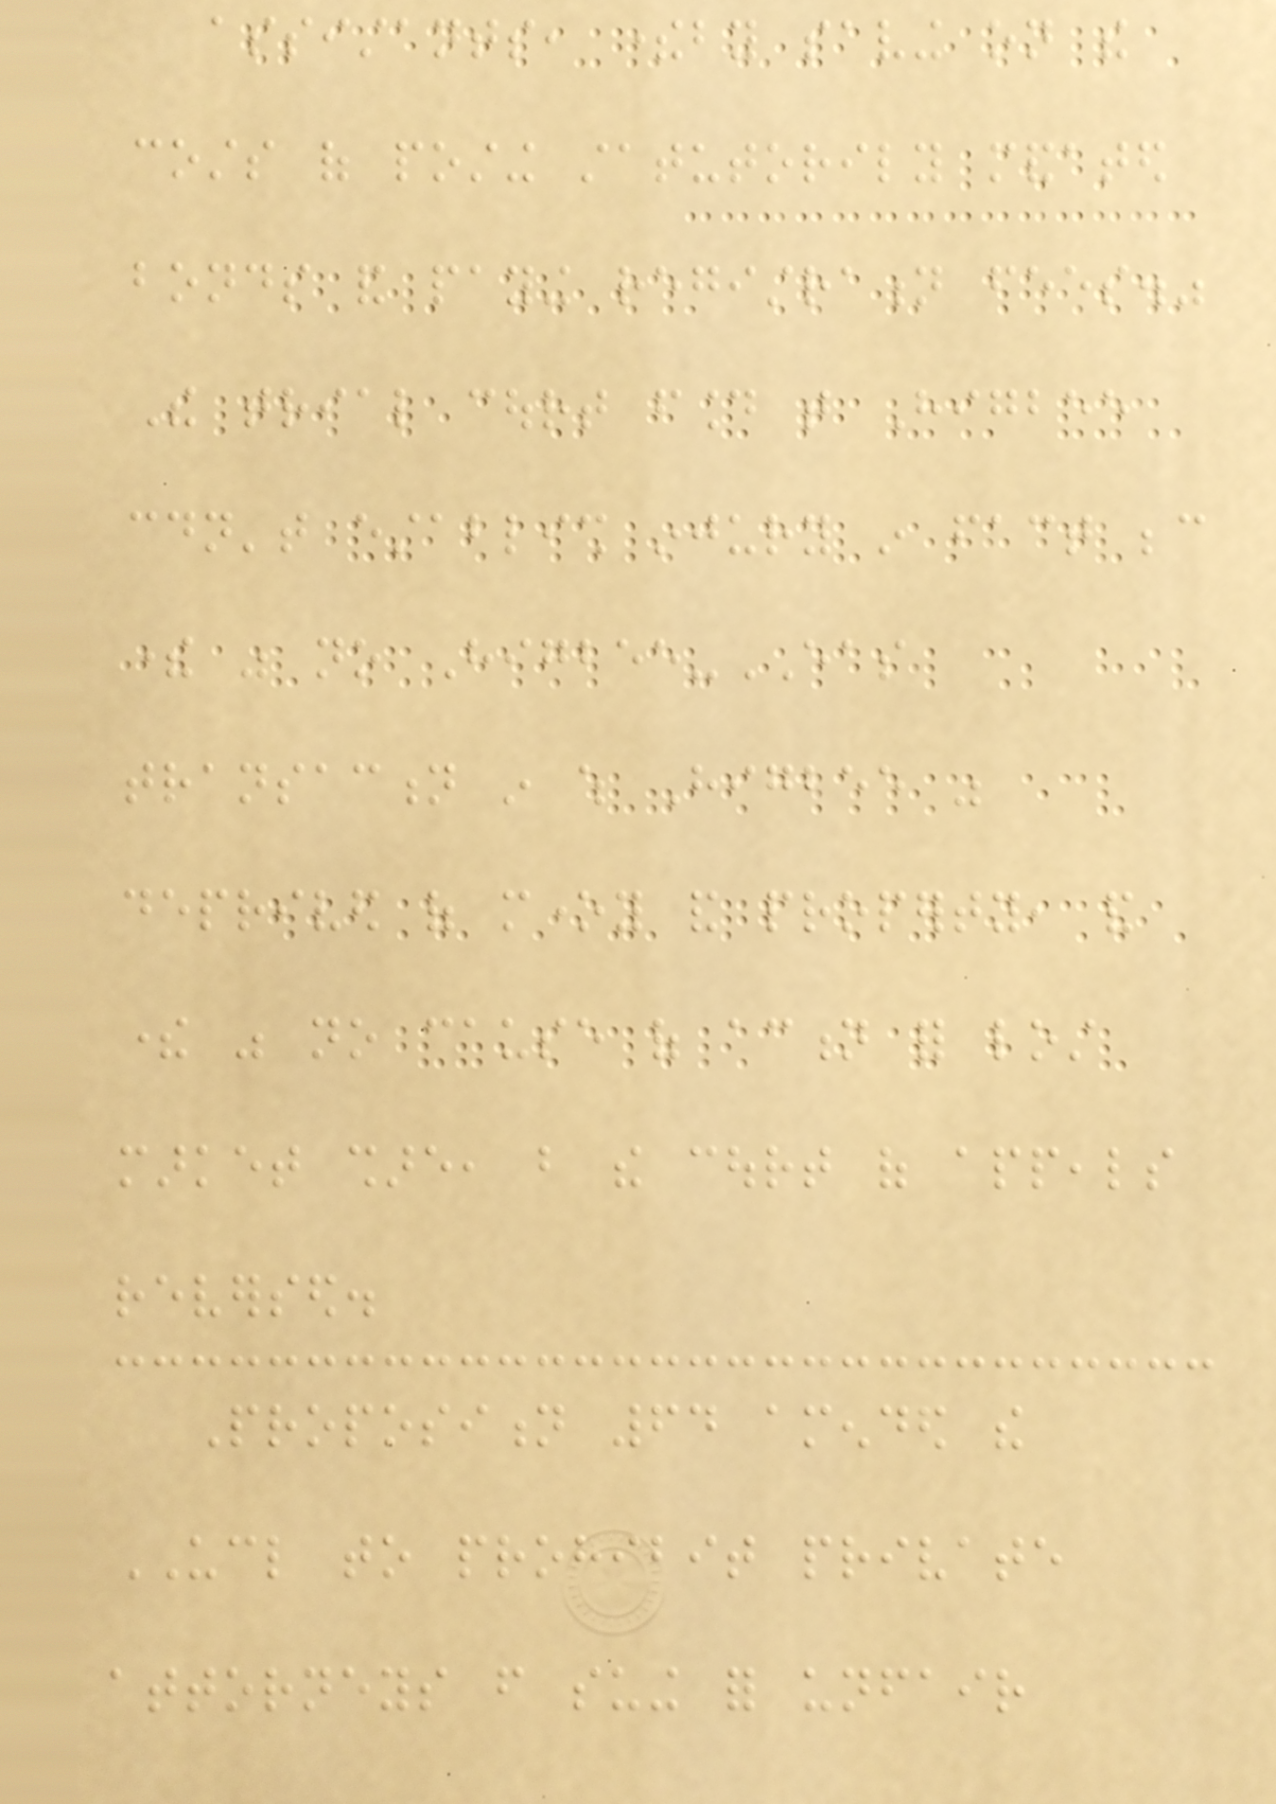assistants, thereby saving on the
costs of posting statutorily mandated
bonds and paying registration fees."
The trial court found that Higbee
couldn't establish injury in fact because
there was no Higbee-EAS
transaction in which Higbee was
deprived of money and property, and
there was no cause of action for lost
market share, but the court of appeals
reversed.
Proposition 64 amended the
UCL to prohibit private
attorneys from suing for unfair
